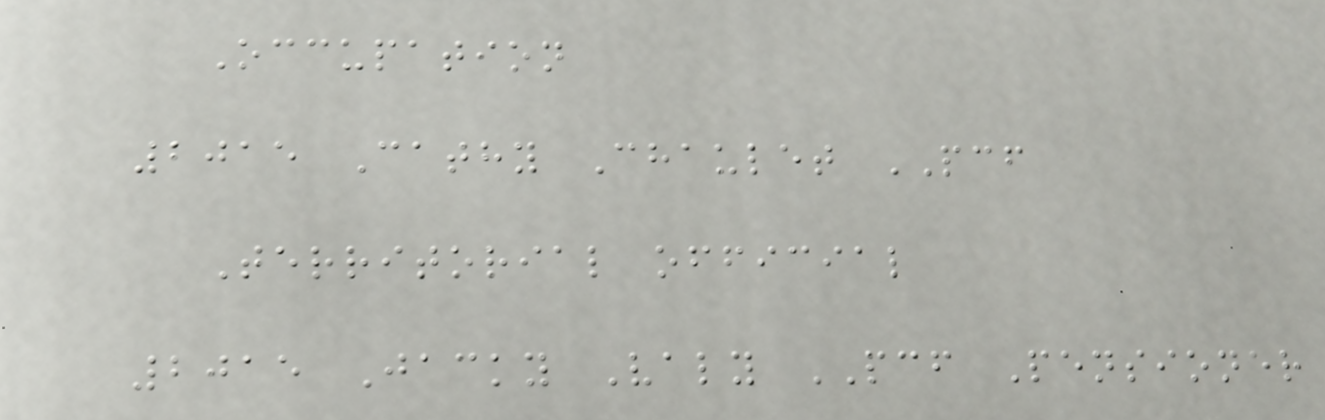Occupation
2015 Cathy Chaulet PCF
Territorial official
2015 Jacky Valy PCF Pensioner
